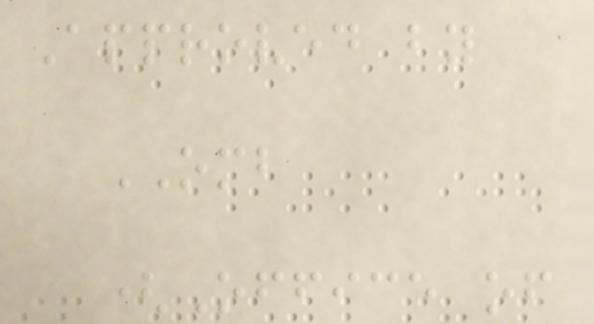Approved by
OMB
(Office of
